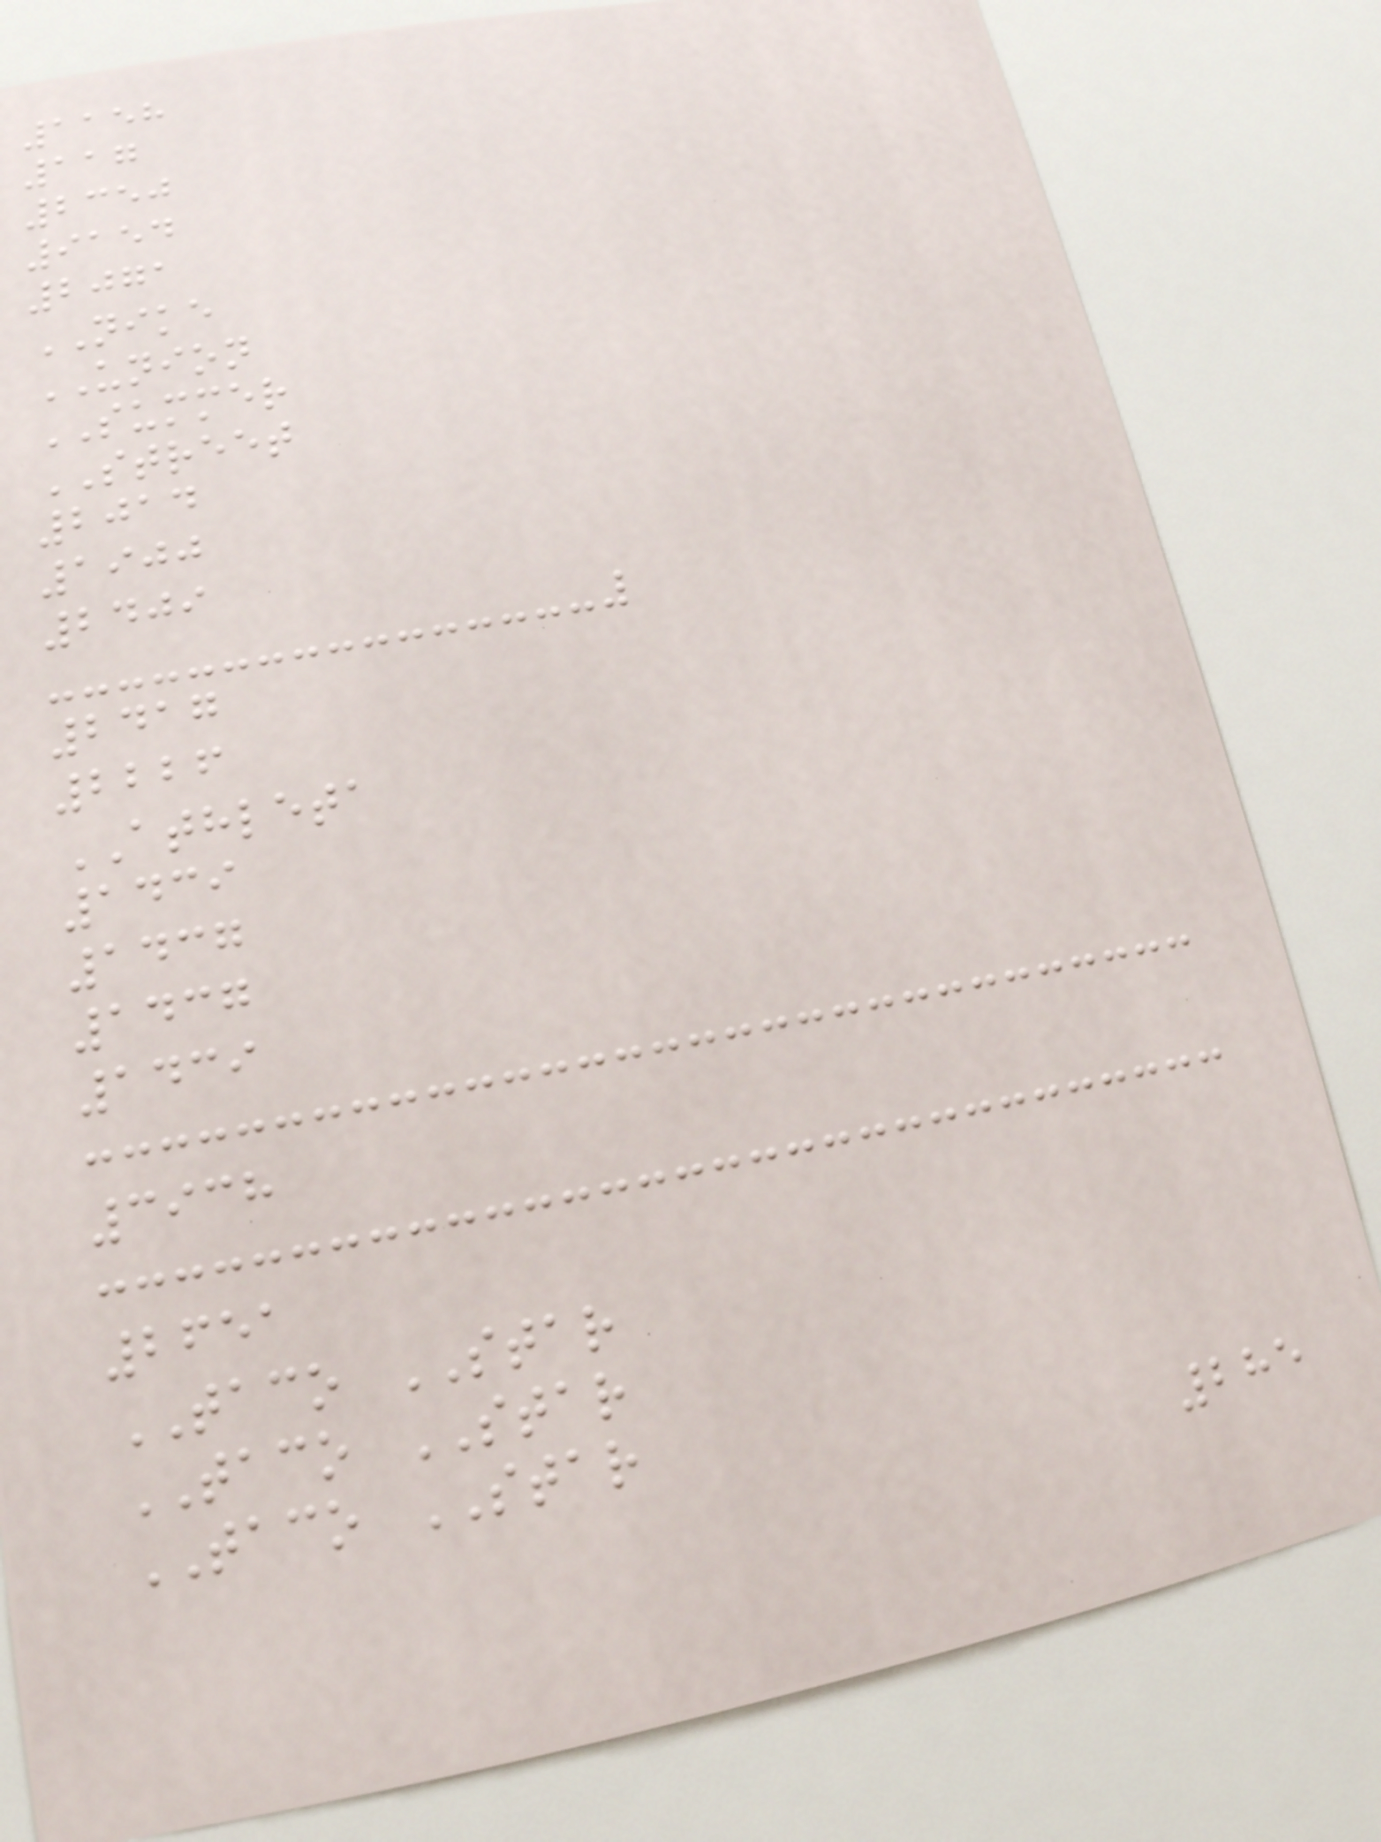1158
117
2350
9154
2071
NIKE
UNION
SUMMER
STREET
2014
1900
2409
2417
2226
ATHLETA
1439
1437
1437
1439
3938
2651
TACO STAR
TACO STAR
TACO STAR
285
